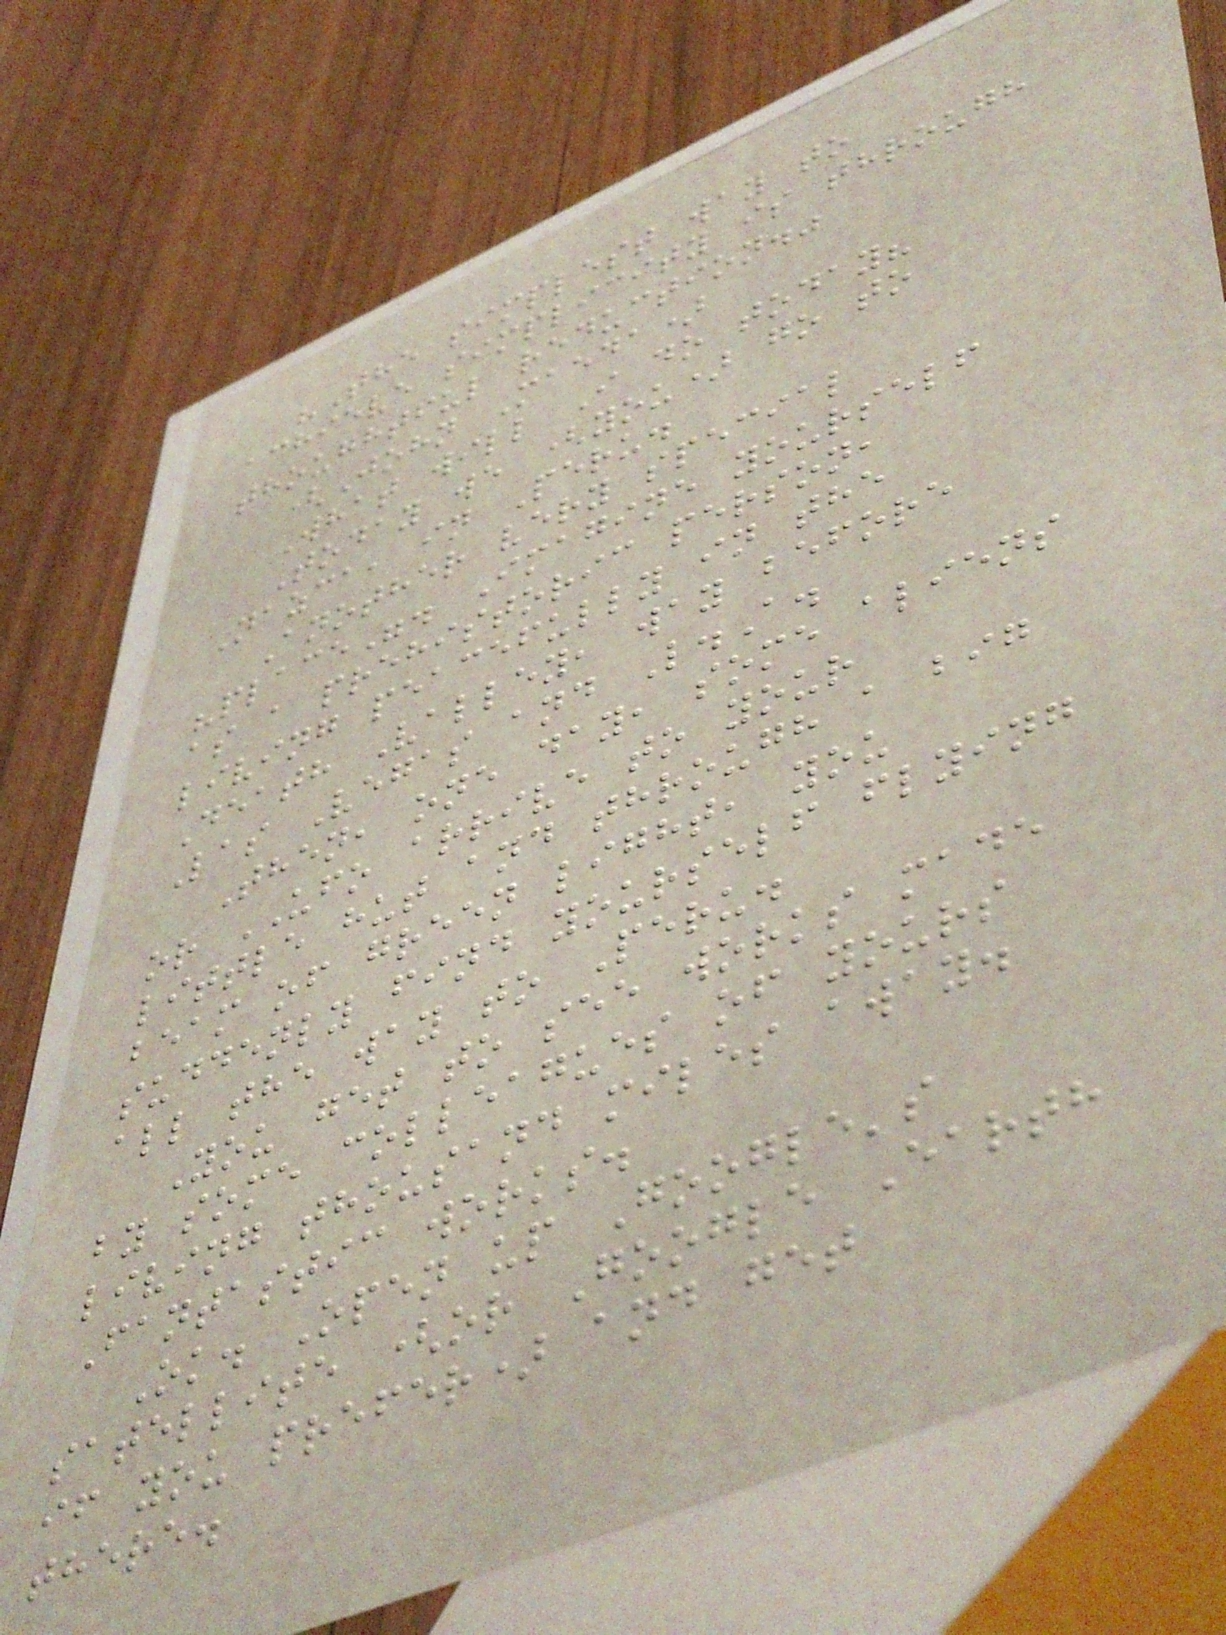"The simplest way to
achieve simplicity is through
thoughtful reduction."
(John Maeda)
What will I do today?
Today we (you) go to
Nazca, in Peru.
Another very special
"place". Imagine yourself
as a prehistoric person,
living peacefully in the
Death Valley, way before
Las Vegas and L.A.
Then, one day, some aliens
or UFO arrive to your
little hut and through a big
beam of green light, you
suddenly find yourself flying
all the way to Peru.
You get to see works made
by some colleagues of yours
living thousand miles away.
Fantastic works.
Ok. Open up Google's
satellite (or Google Earth
if you prefer) and get
there.
